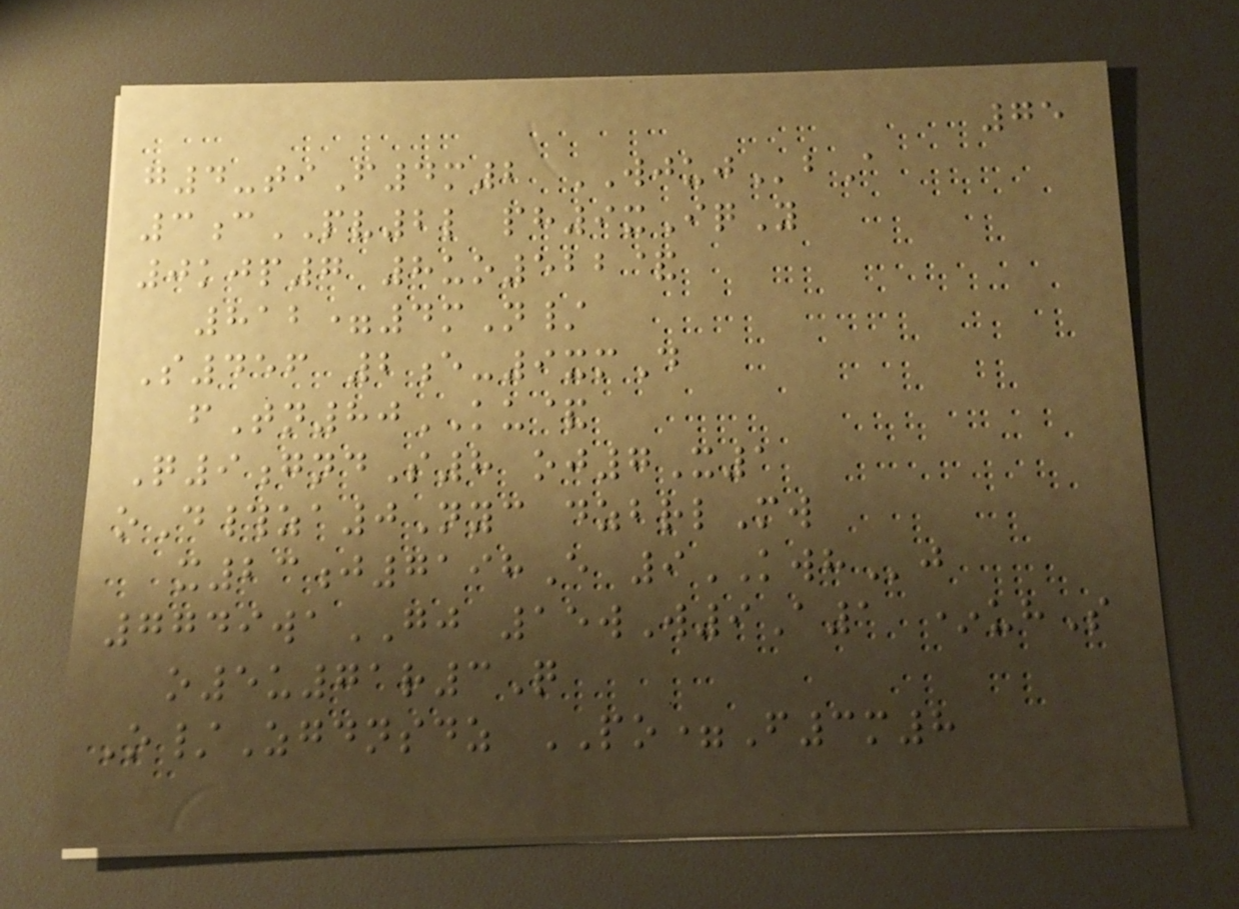75
g4-tiF4m2 WJUJbA
3cPV2l ph9xIqY
0kjp7 8uo522&
812=4mN/
S456 2e-9xmD
fTn80KU&
Q9gndS8 oj7X1
oD#za0Nyc dzbrlMw
x23j7198E 9KWHj
7749waGJ 15wW9A1 *uhS
o5u71r3Q
O/Zgdnsdz PO=F3m8
